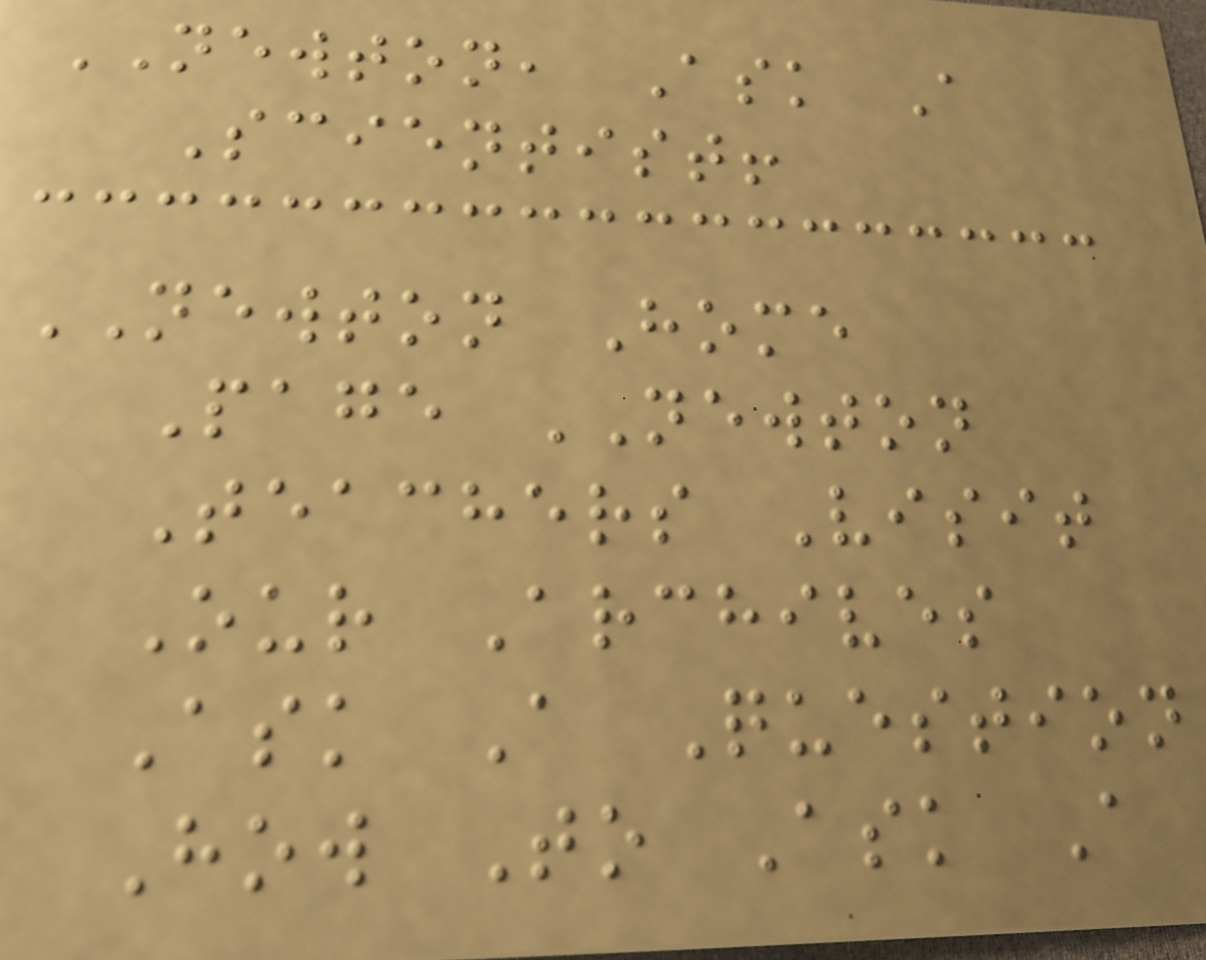NEWTON, Ask A
Scientist!
NEWTON Home
Page NEWTON
Teachers Visit
Our Archives
Ask A Question
How To Ask A
